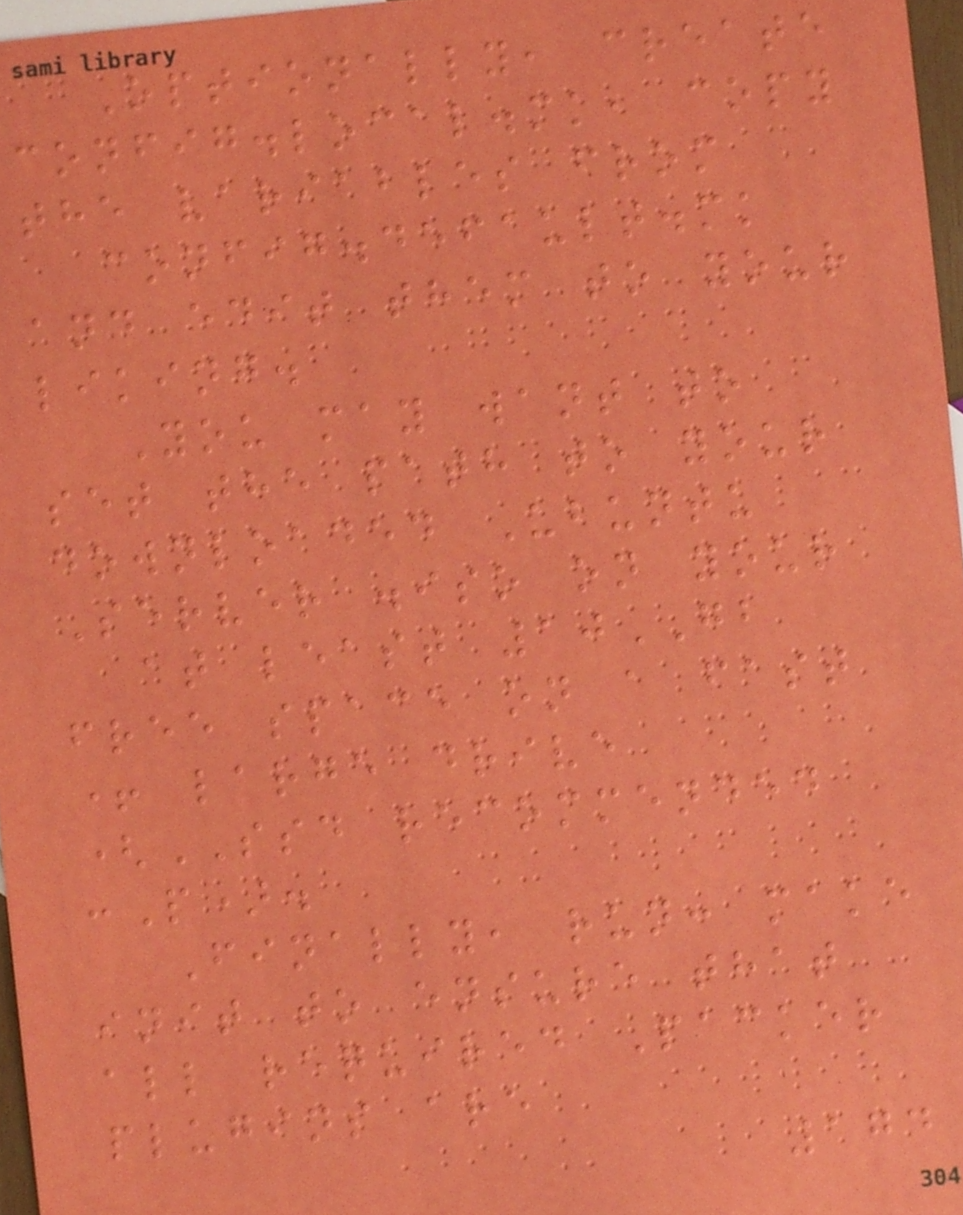Optionally, create
config.local.mk, copy
the variables from
config.default.mk
and edit them to your
liking.
You may want to
set the path to your
downloaded Ubuntu
Server .iso on your
at least 10GB
free space on a fast
+ large drive
(SSD recommended
:P).
Finally, run: make
init to ensure that
all required Packer
plugins are
174
